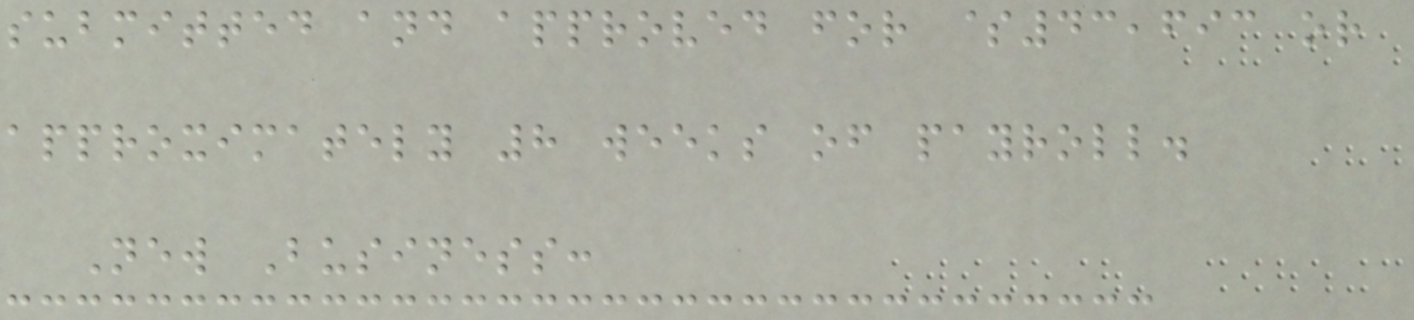submitted and approved for $43,693 or
approximately 8 weeks of payroll.
New Business:
